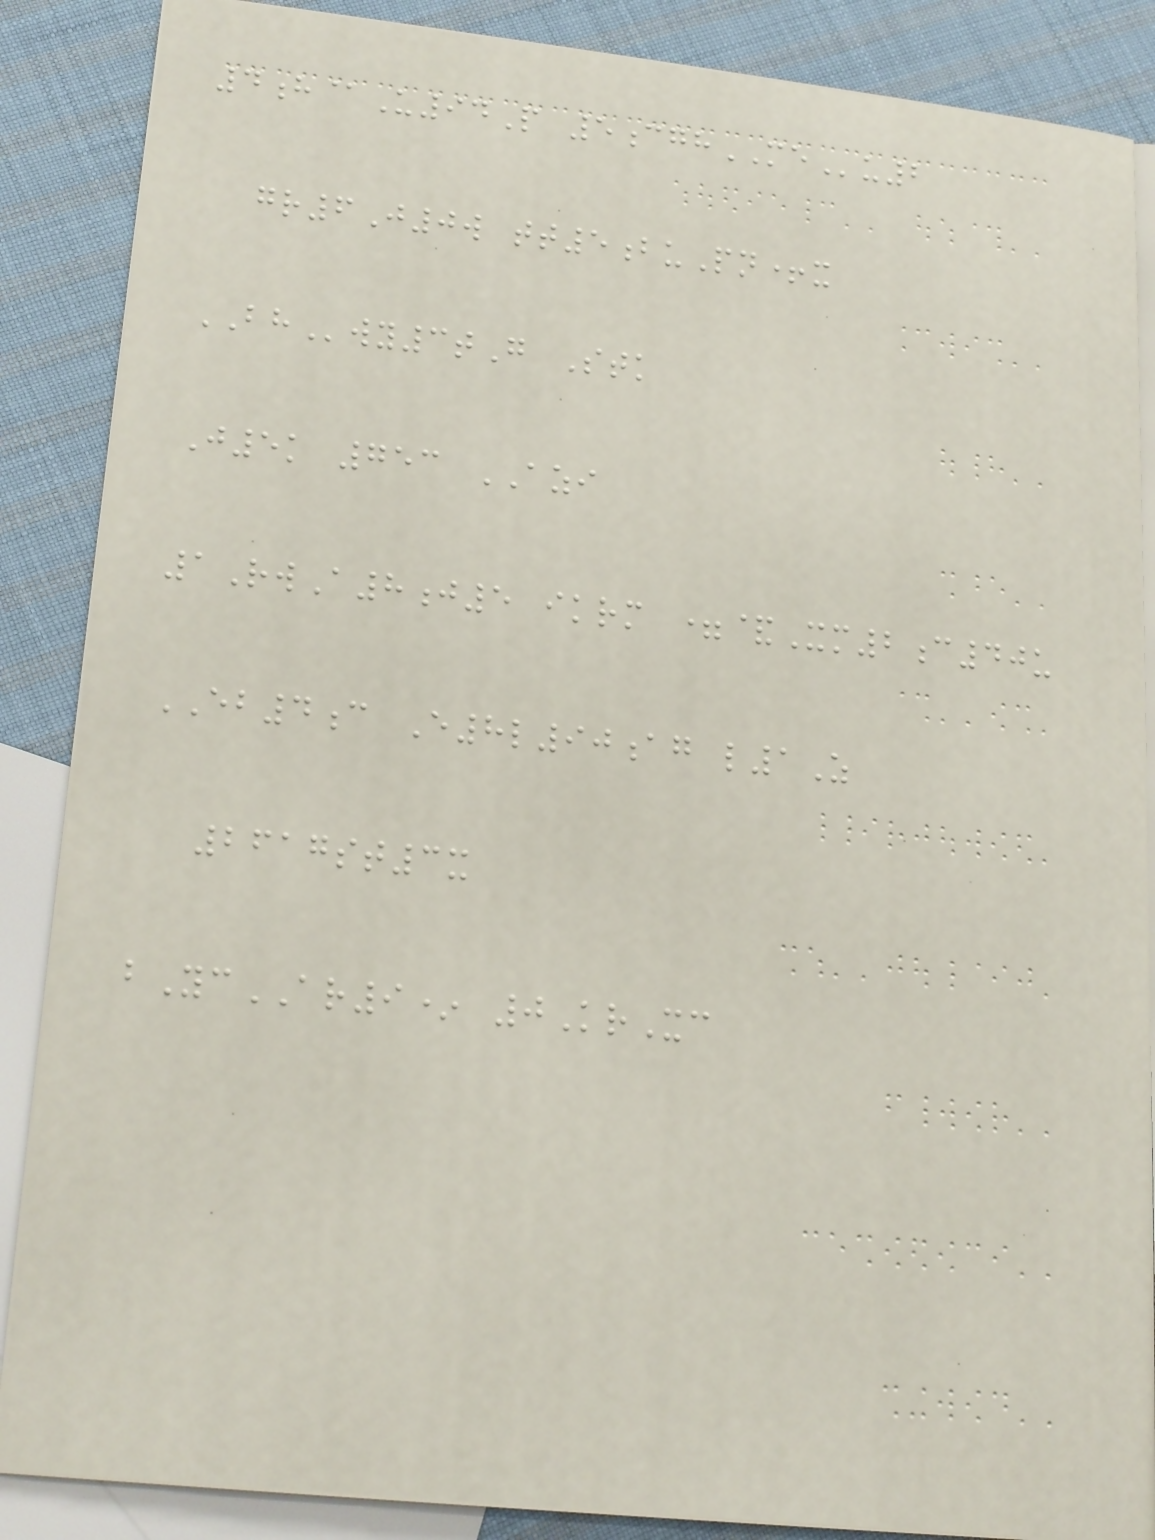4h@U94P 5cghMEu2
gr6J0w tt5buPn+x
BHwy3tG Stk
J5k 753 AZI
1RwA8j5 ikrm =&Xm2c40u
EB4c E8l90ag l1Z
2617st3x
bYcAR9* 0KrXc
